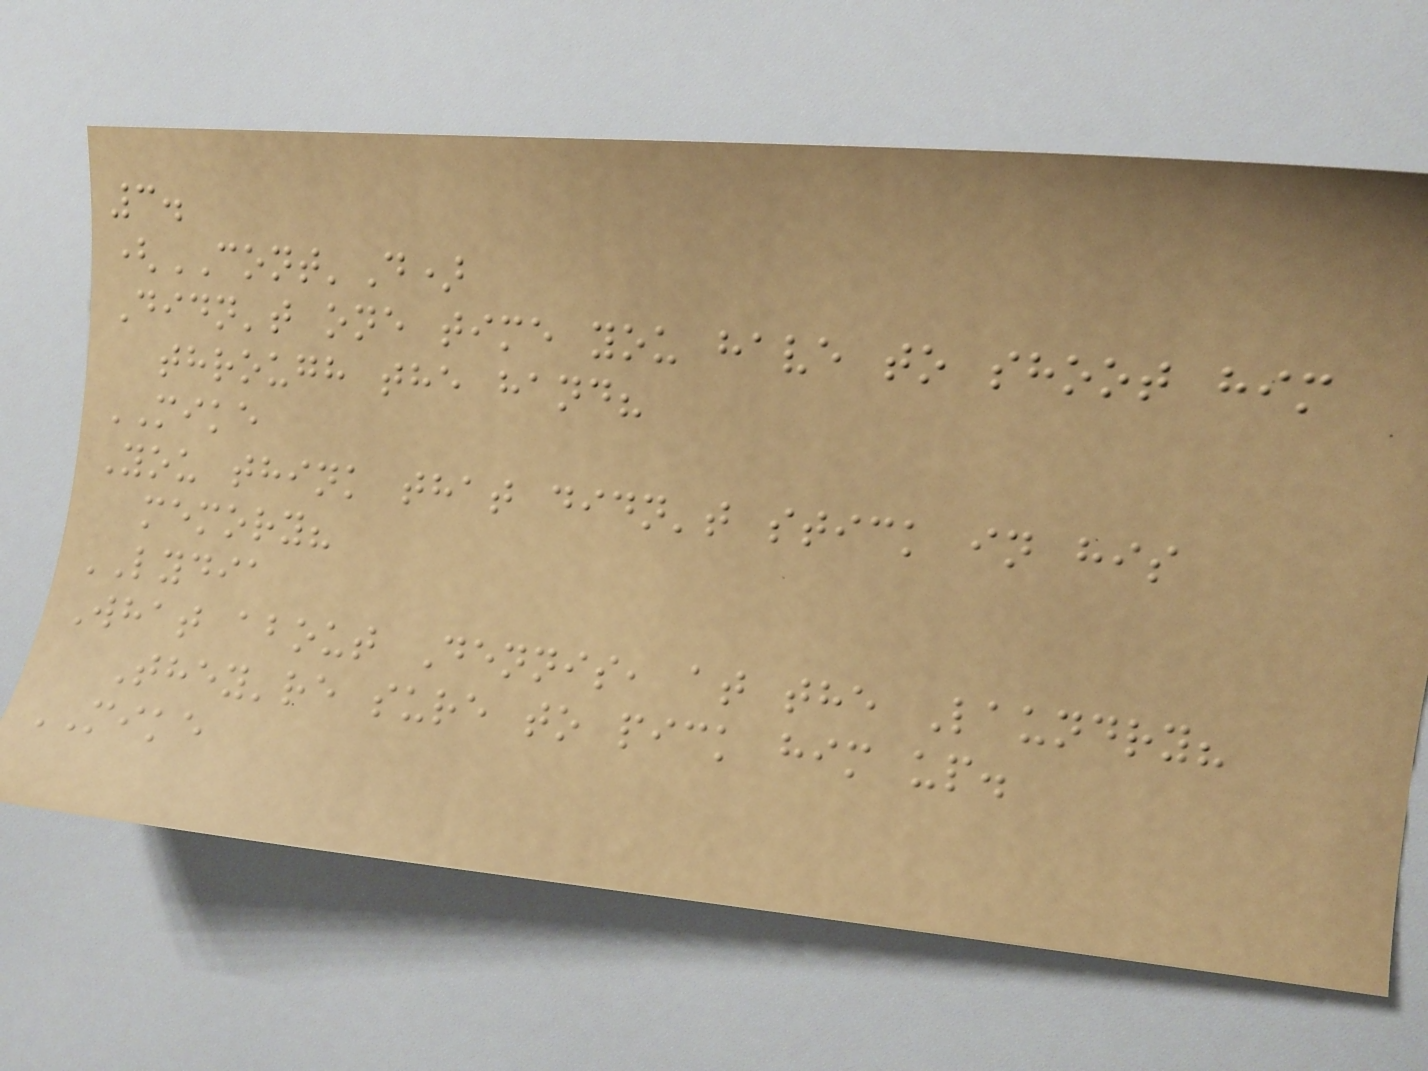3.
(CONT'D)
Didn't one time you have to shoot him
through the hand?
MIKE
You think that didn't stick in his
memory?
LYDIA
What about Dennis, at the Laundry?
They're sure to pick him up.
MIKE
